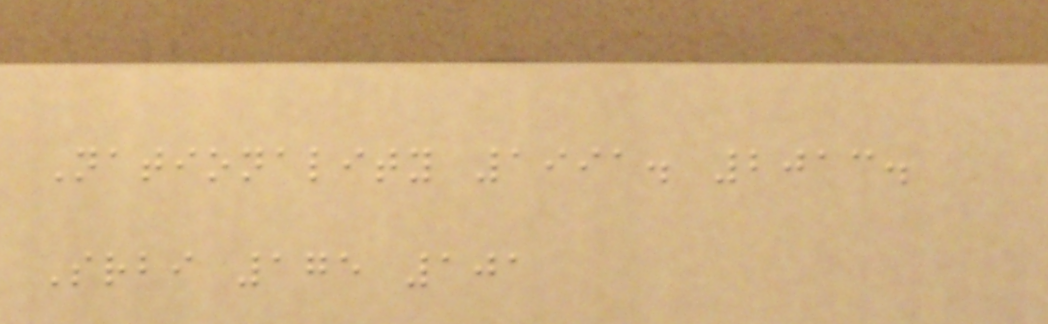Nationality 1991. 2013.
Srbi 175 101
